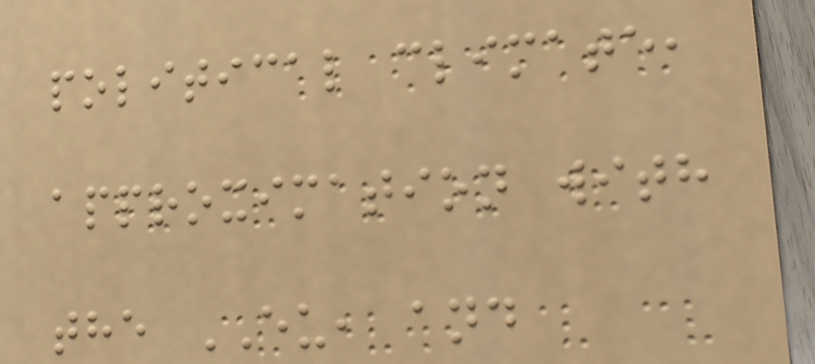political climate,
approximation with
the EU, and
